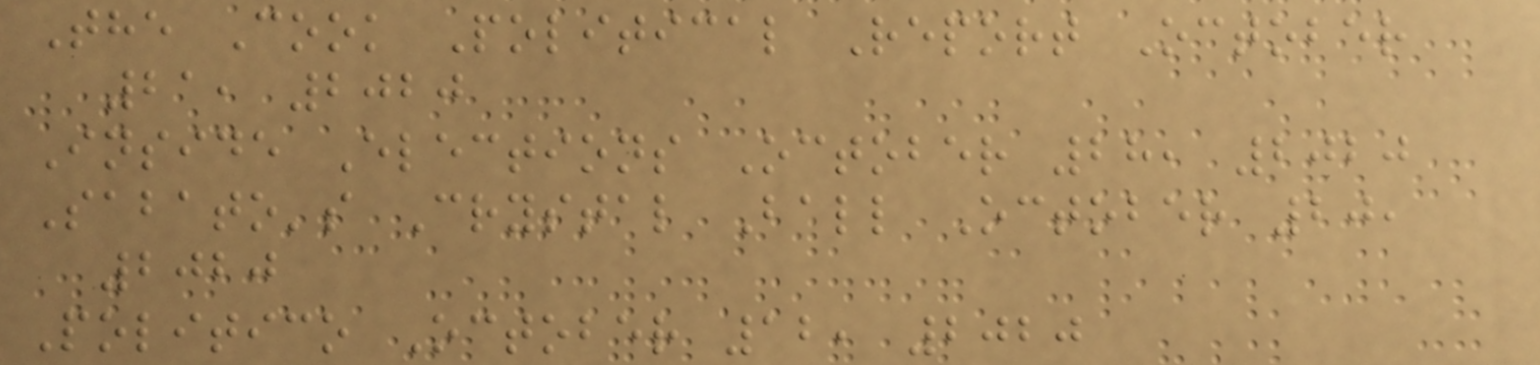The Cook Political Report October
21, 2020
Inside Elections October 28, 2020
Sabato's Crystal Ball October 20,
2020
Politico October 12, 2020
